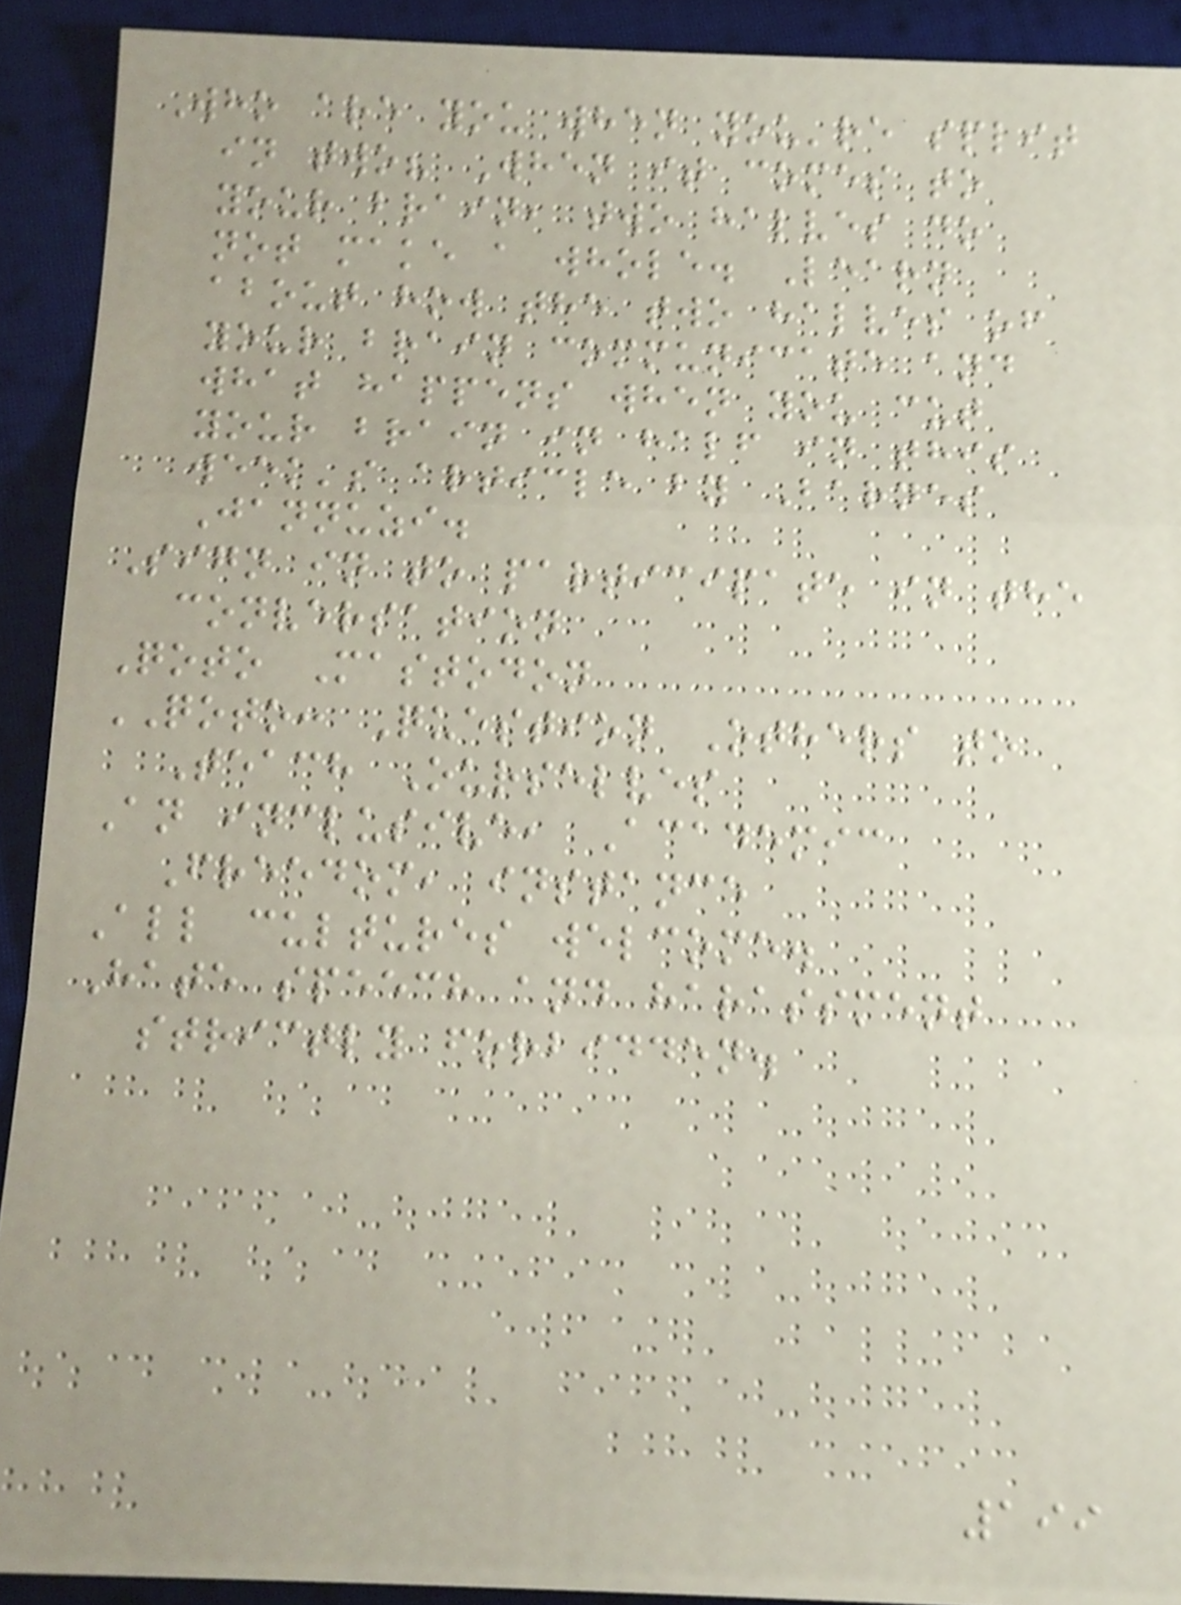Who are you when you're split
in two? When it comes to
your brain, two halves do
not make a whole. Learn
about how the two halves of
your brain communicate and
what happens when you cut
your brain in half in this
week's article by Barnes
Jannuzi.
Sign in to participate in the
conversation
Qoto Mastodon
QOTO: Question Others to
Teach Ourselves
An inclusive, Academic
Freedom, instance
All cultures welcome.
Hate speech and harassment
strictly forbidden.
199
